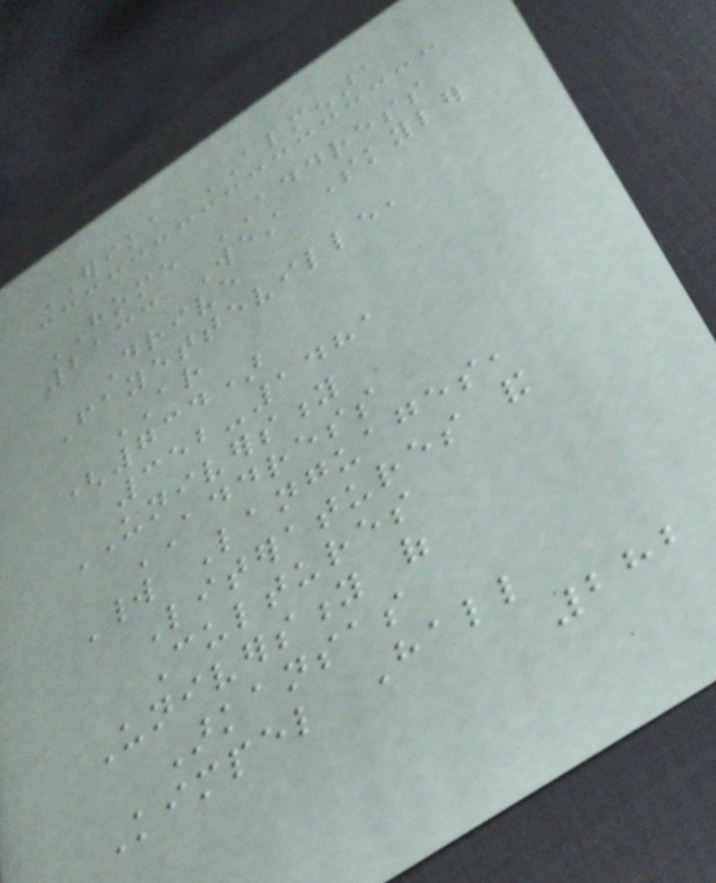ERIKA ALMENARA
HOME ADDRESS
2133 West Skyler
Drive
Fayetteville,
AR
(734)
352-1481
UNIVERSITY
ADDRESS
World Languages,
Literatures and
Cultures
University of
Arkansas
Kimpel Hall
282
